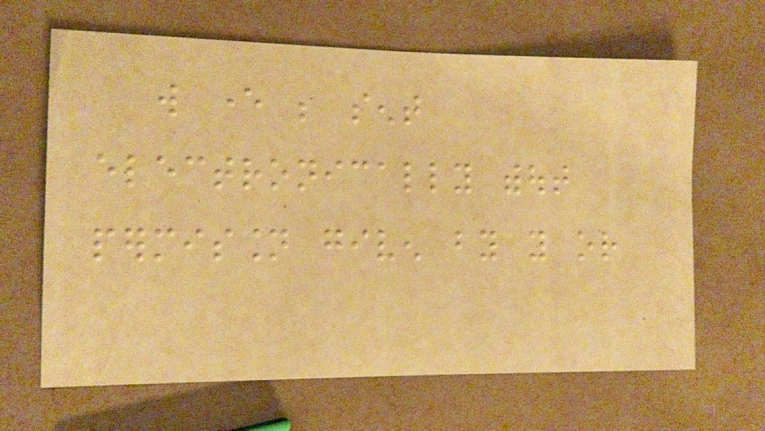will ever be sent
electronically without
permission given by you or
